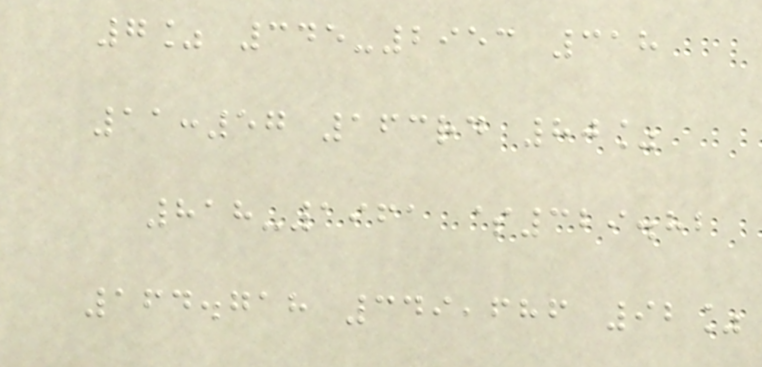7% 345-2953 318
11:57 163rd 80%
818-1961 $329.82
164.718 349,686 92%
